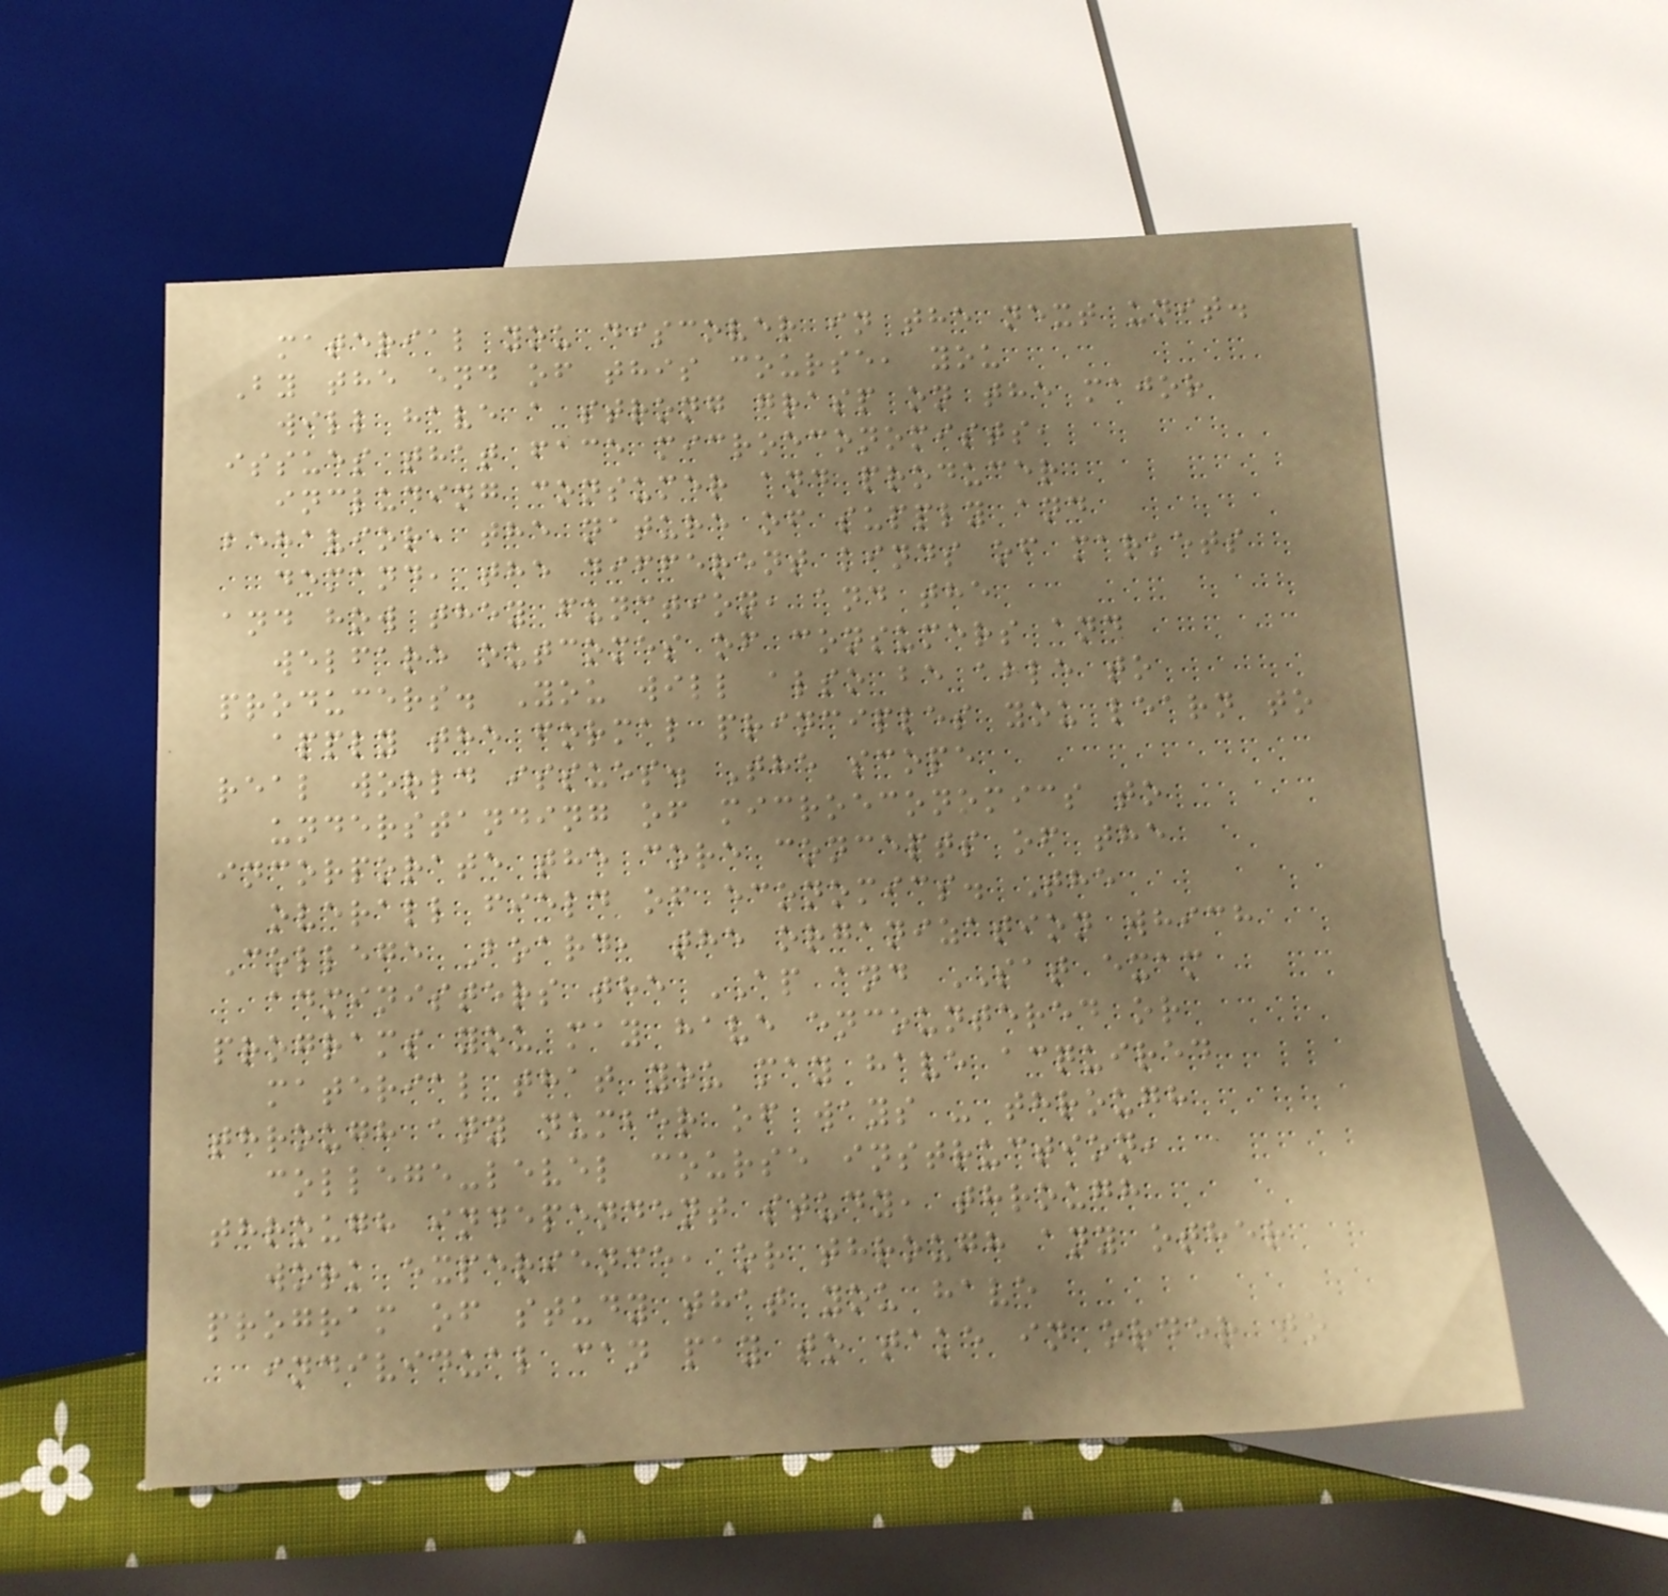material you discover in the next unit.
By the end of this course, you
will have a strong grasp on the major
issues that face microeconomists,
including consumer and producer
behavior, the nature of supply and
demand, the different kinds of markets
and how they function, and the
welfare outcomes of consumers and
producers. You will also be able to
apply the formal principles you learn to
real world issues. The scope
understanding of microeconomics to
incorporate the core concepts of the
overall field of economics. The
College Board, the organization which
administers the AP and SAT exam
programs you may have encountered or
material that you may have acquired
through any number of ways - through
college-level course instruction,
through independent study, through
work experience, or through any other
program of study that you have
individual can pay to take in order to
